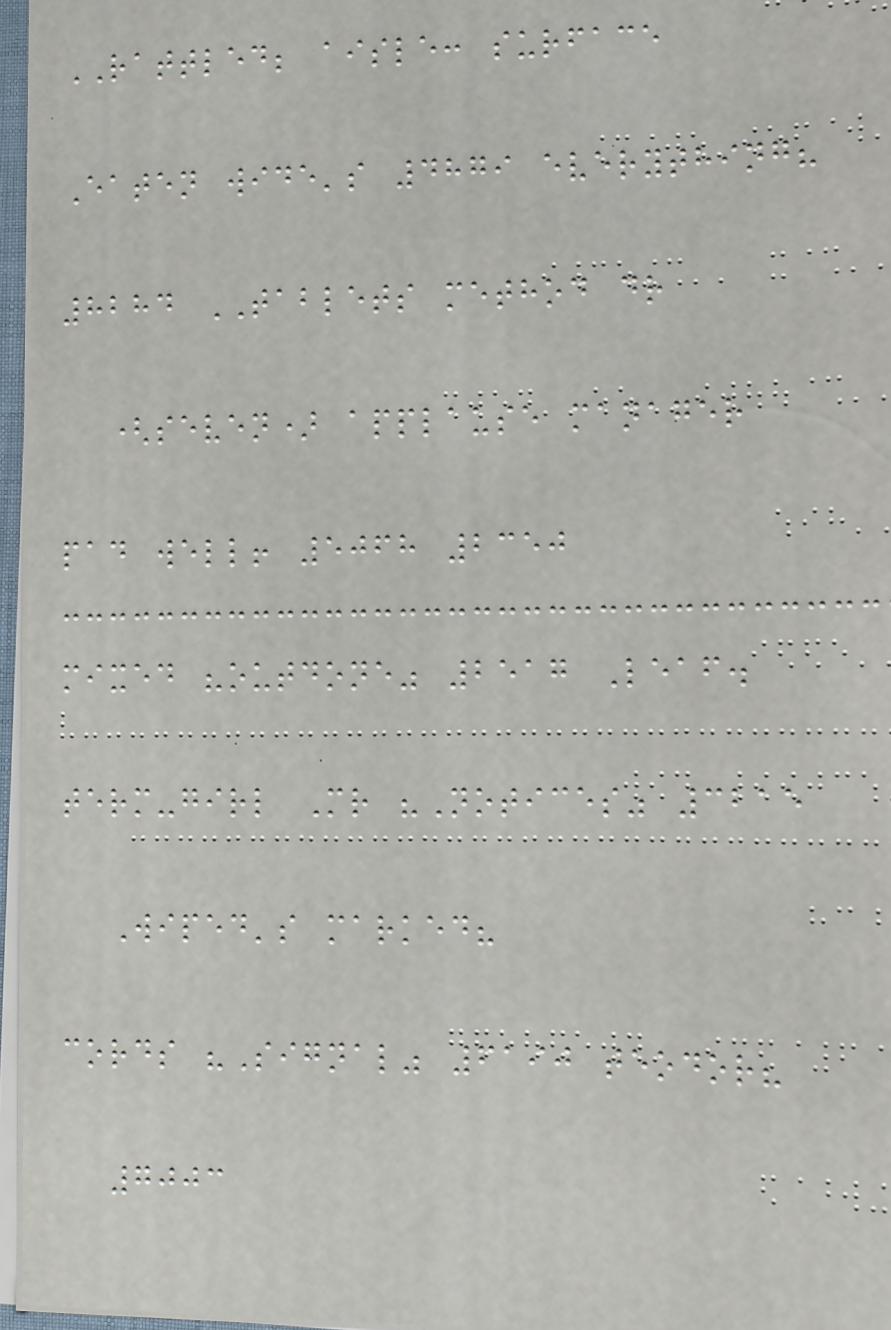RATTLED; aisle: surface
Eaten wide's 4879 everything?
8284 TABLETS method dr
(seven) applause manager
pad well! 5068 2350
mixed "outdone" 2517 Leaf.
term-girl Mr "Notices" 3215
Wiped's marked?
cords "Signal" 6190 teodor?
7003
